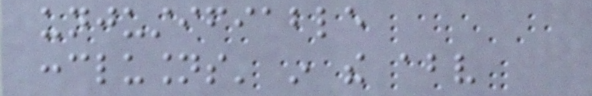unjustifiable
conclusions' in the above
